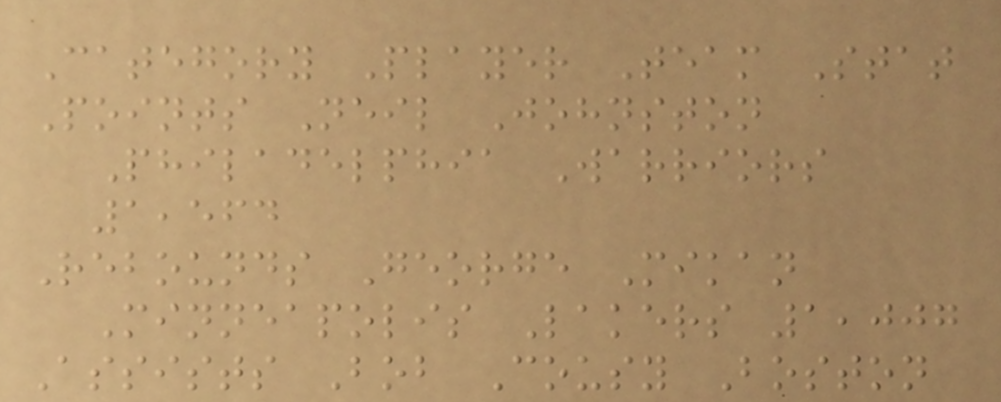Category Player Team Stat
Points Neil Johnston
Philadelphia Warriors
1,564
Rebounds George Mikan
Minneapolis Lakers 1,007
Assists Bob Cousy Boston
